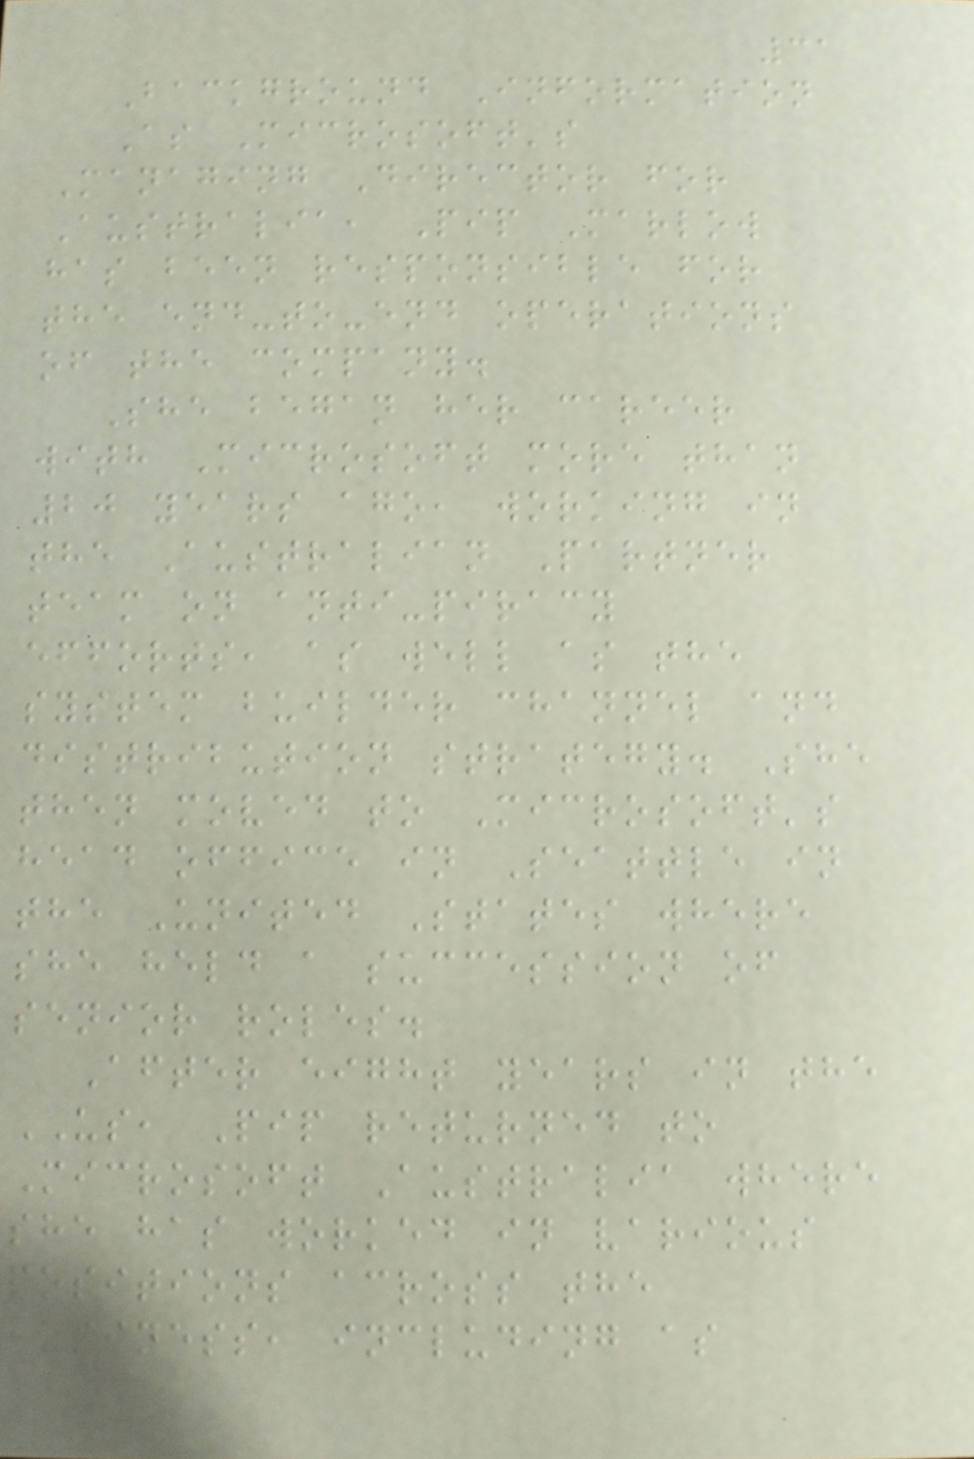31
Background Information
As Microsoft's
Managing Director for
Australia, Pip Marlow
has been responsible for
the end-to-end operations
of the company.
She began her career
with Microsoft more than
20 years ago, working in
the Australian Partner
team on anti-piracy
efforts, as well as the
system builder channel and
distribution strategy. She
then moved to Microsoft's
head office in Seattle in
the United States where
she held a succession of
senior roles.
After eight years in the
US, Pip returned to
Microsoft Australia where
she has worked in various
positions across the
business, including as
